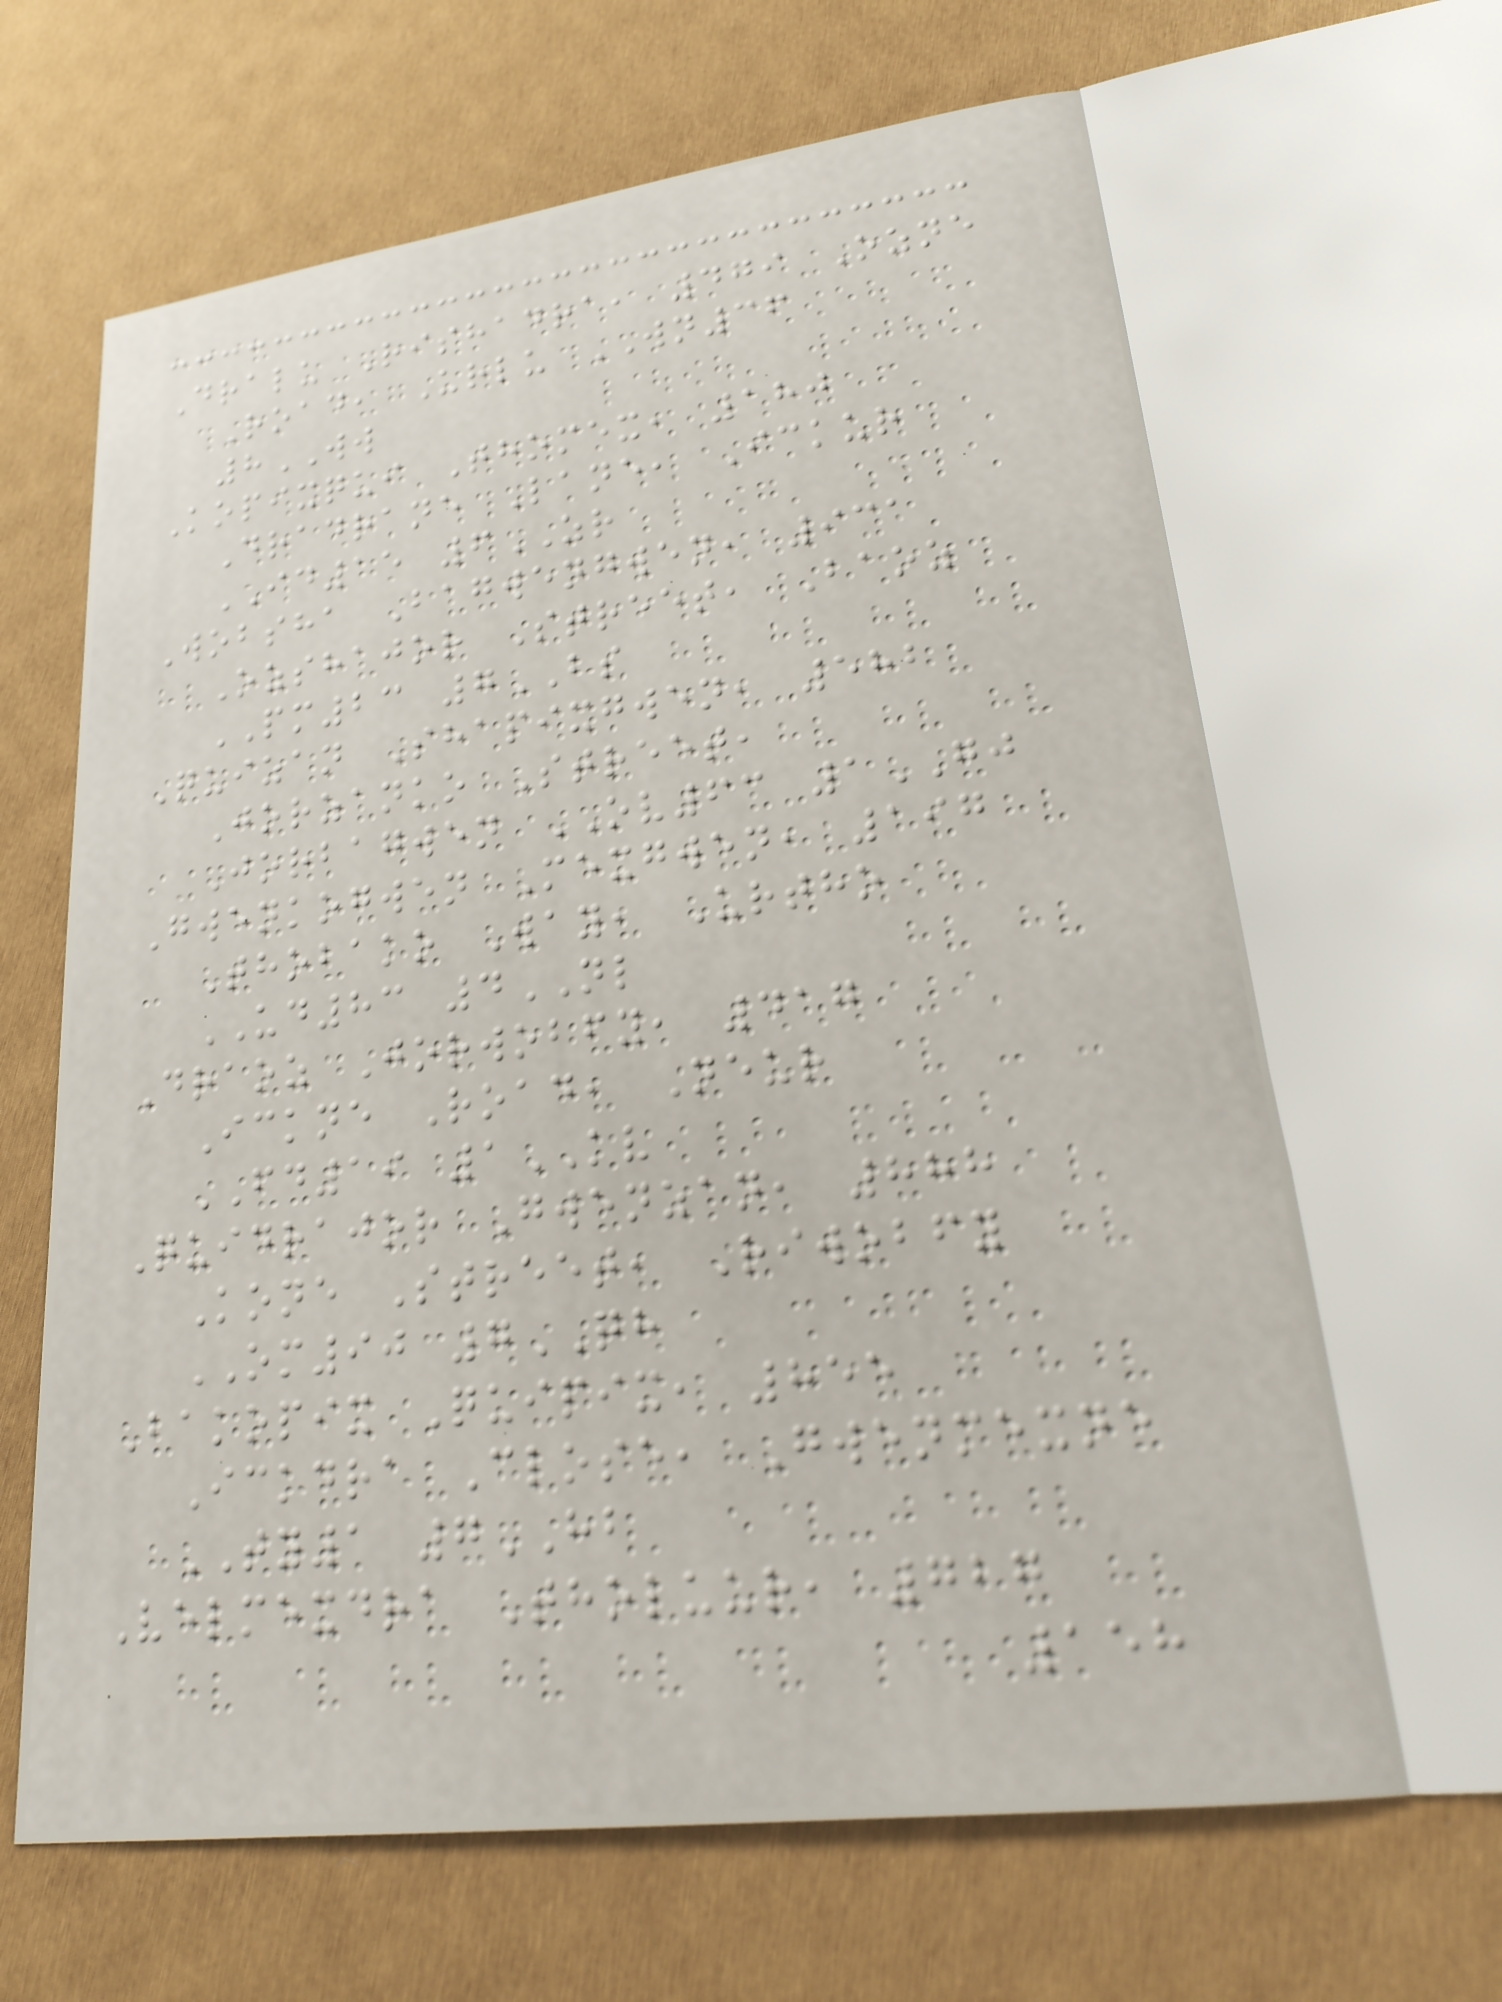Dralu Rishadra, 479 Ozne
Road, Urlu WN36
8WW
Kopixqui Thomex, 180
Dradrane Lane, Ickur
ID15 6ZR
Wobsha Bagwengwen, 931
Ozshajor Street, Baoz
PM23 7BS
Quizan Shapixgwen, 582
Jorzanko Street,
Jorbagwen OV63 1GJ
Gwenkogwen Mexgwen, 197
Thobako Way, Urtho
UD83 4NL
Draoz Jorwobfy, 417
Ickne Road, Neur
FD19 1KV
Quidrajor Gwenzan, 888
Kone Street, Riwobfy
OM90 7QH
Bakopix Quipix, 855
Ickdra Close, Gwenmexne
TY1 7HB
Velmexdra Tholuur, 727
158
